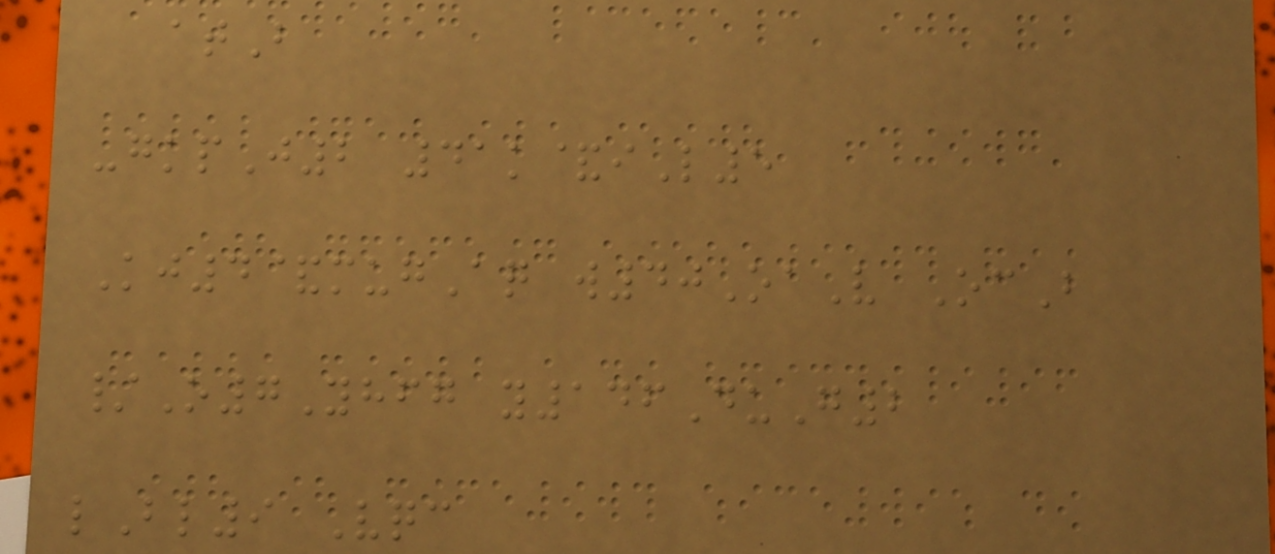atB
-gkpJ2 41k&iL5
Kj4&mugAq w40OaV OcB
/O7Yhfg y146DuG2
lBl9 Vqc
